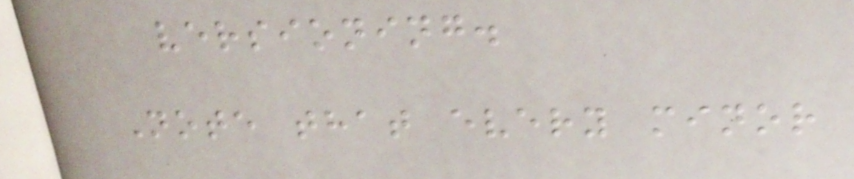versioning.
Note that every minor
